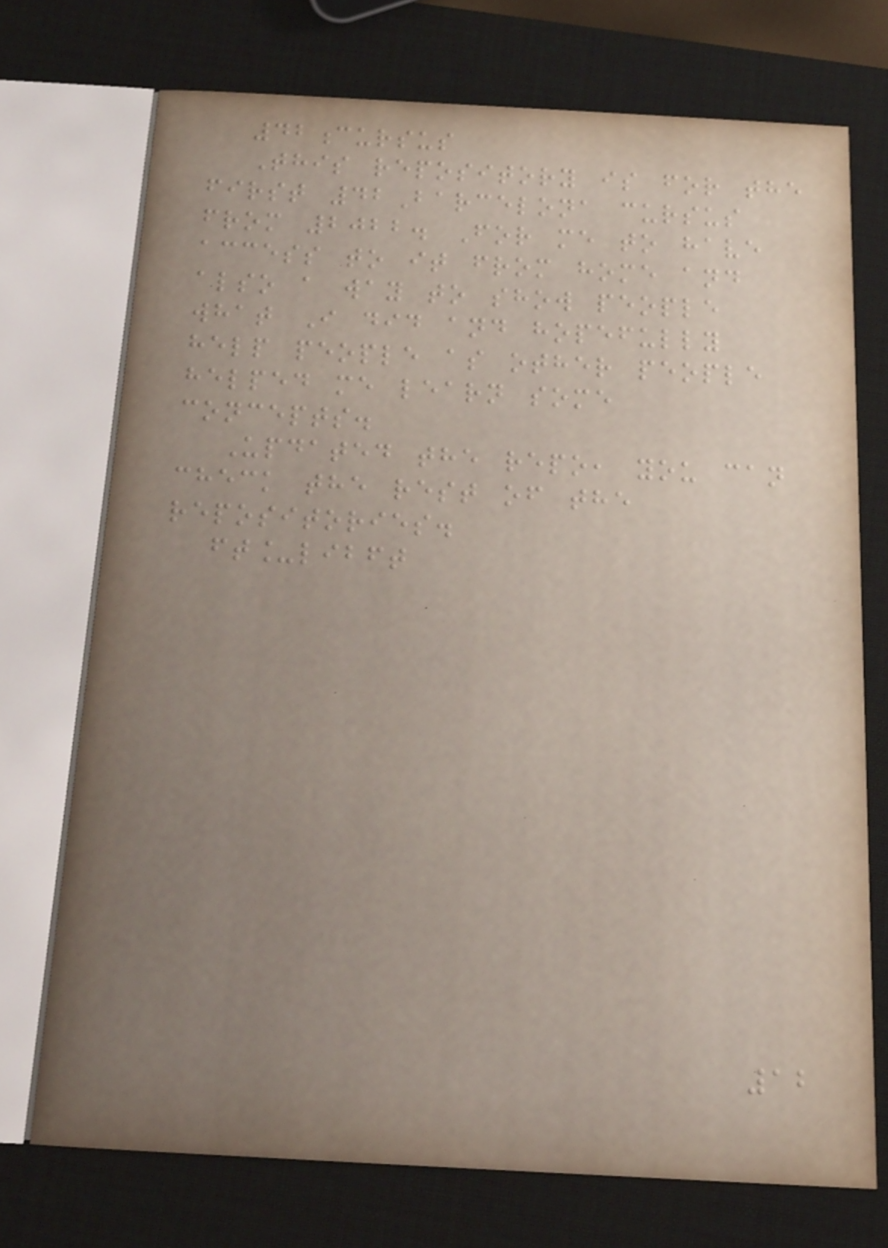42cursus
This repository is for the
first 42Barcelona cursus
from 2022. For me to have
access to it from home and
also a way to show people
what I did and hopefully
help people as other people
helped me learn some
concepts.
Updated the repo, you can
check the rest of the
repositories.
ft_libft
12
